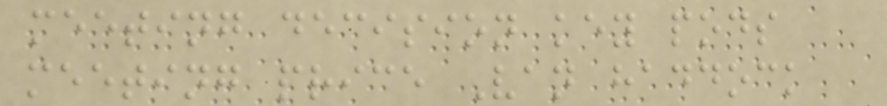meeting decision key pods
meeting price Van haddock
